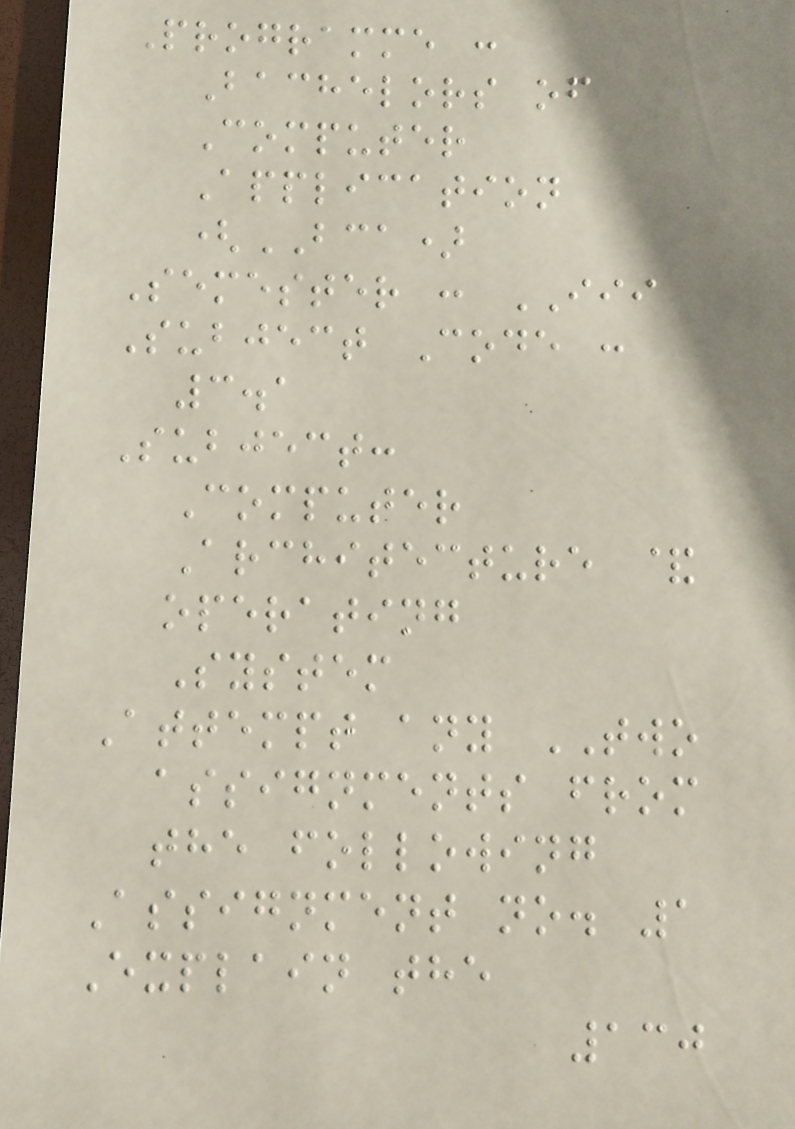Programme :
Bachelors of
Computer
Application
(BCA)
Semester : III
Subject Code :
3.1
Subject:
Computer
Architecture &
operating
System
Attempt any TWO
assignments from
the following
Assignment no. 1
Explain the
130
